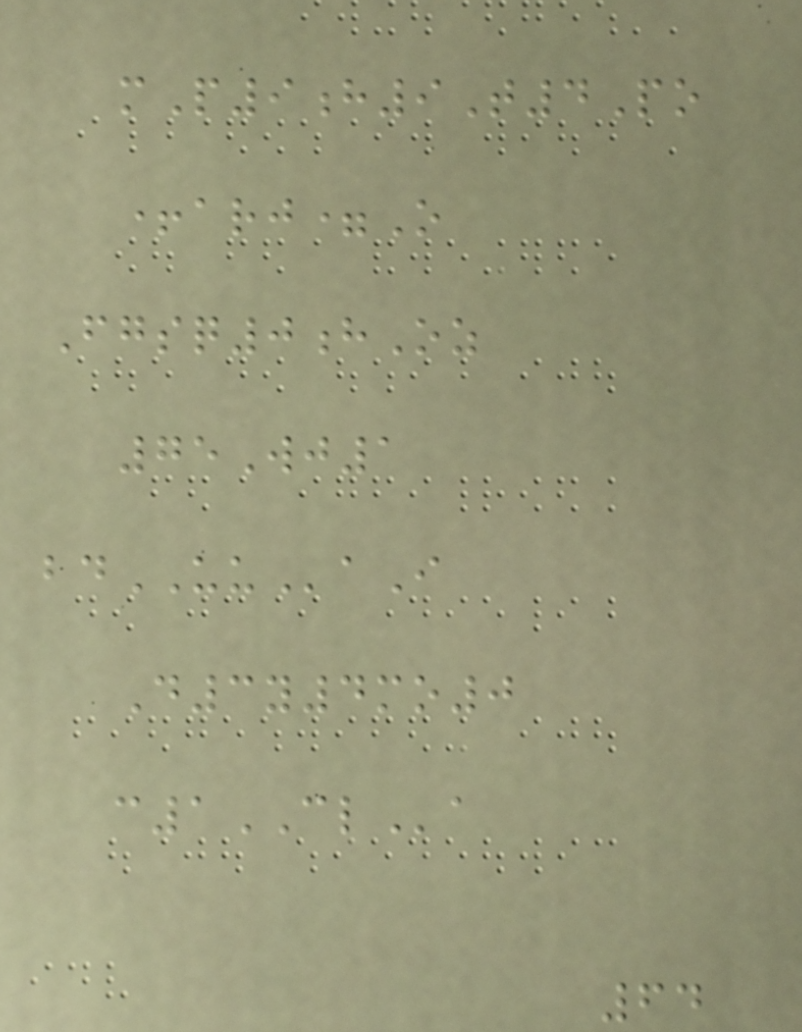mP9h9T4Po
+arj=O
Fgsq0hOz
75Wj1
bdUUaI
D3y4mo0
c1CLa
64
